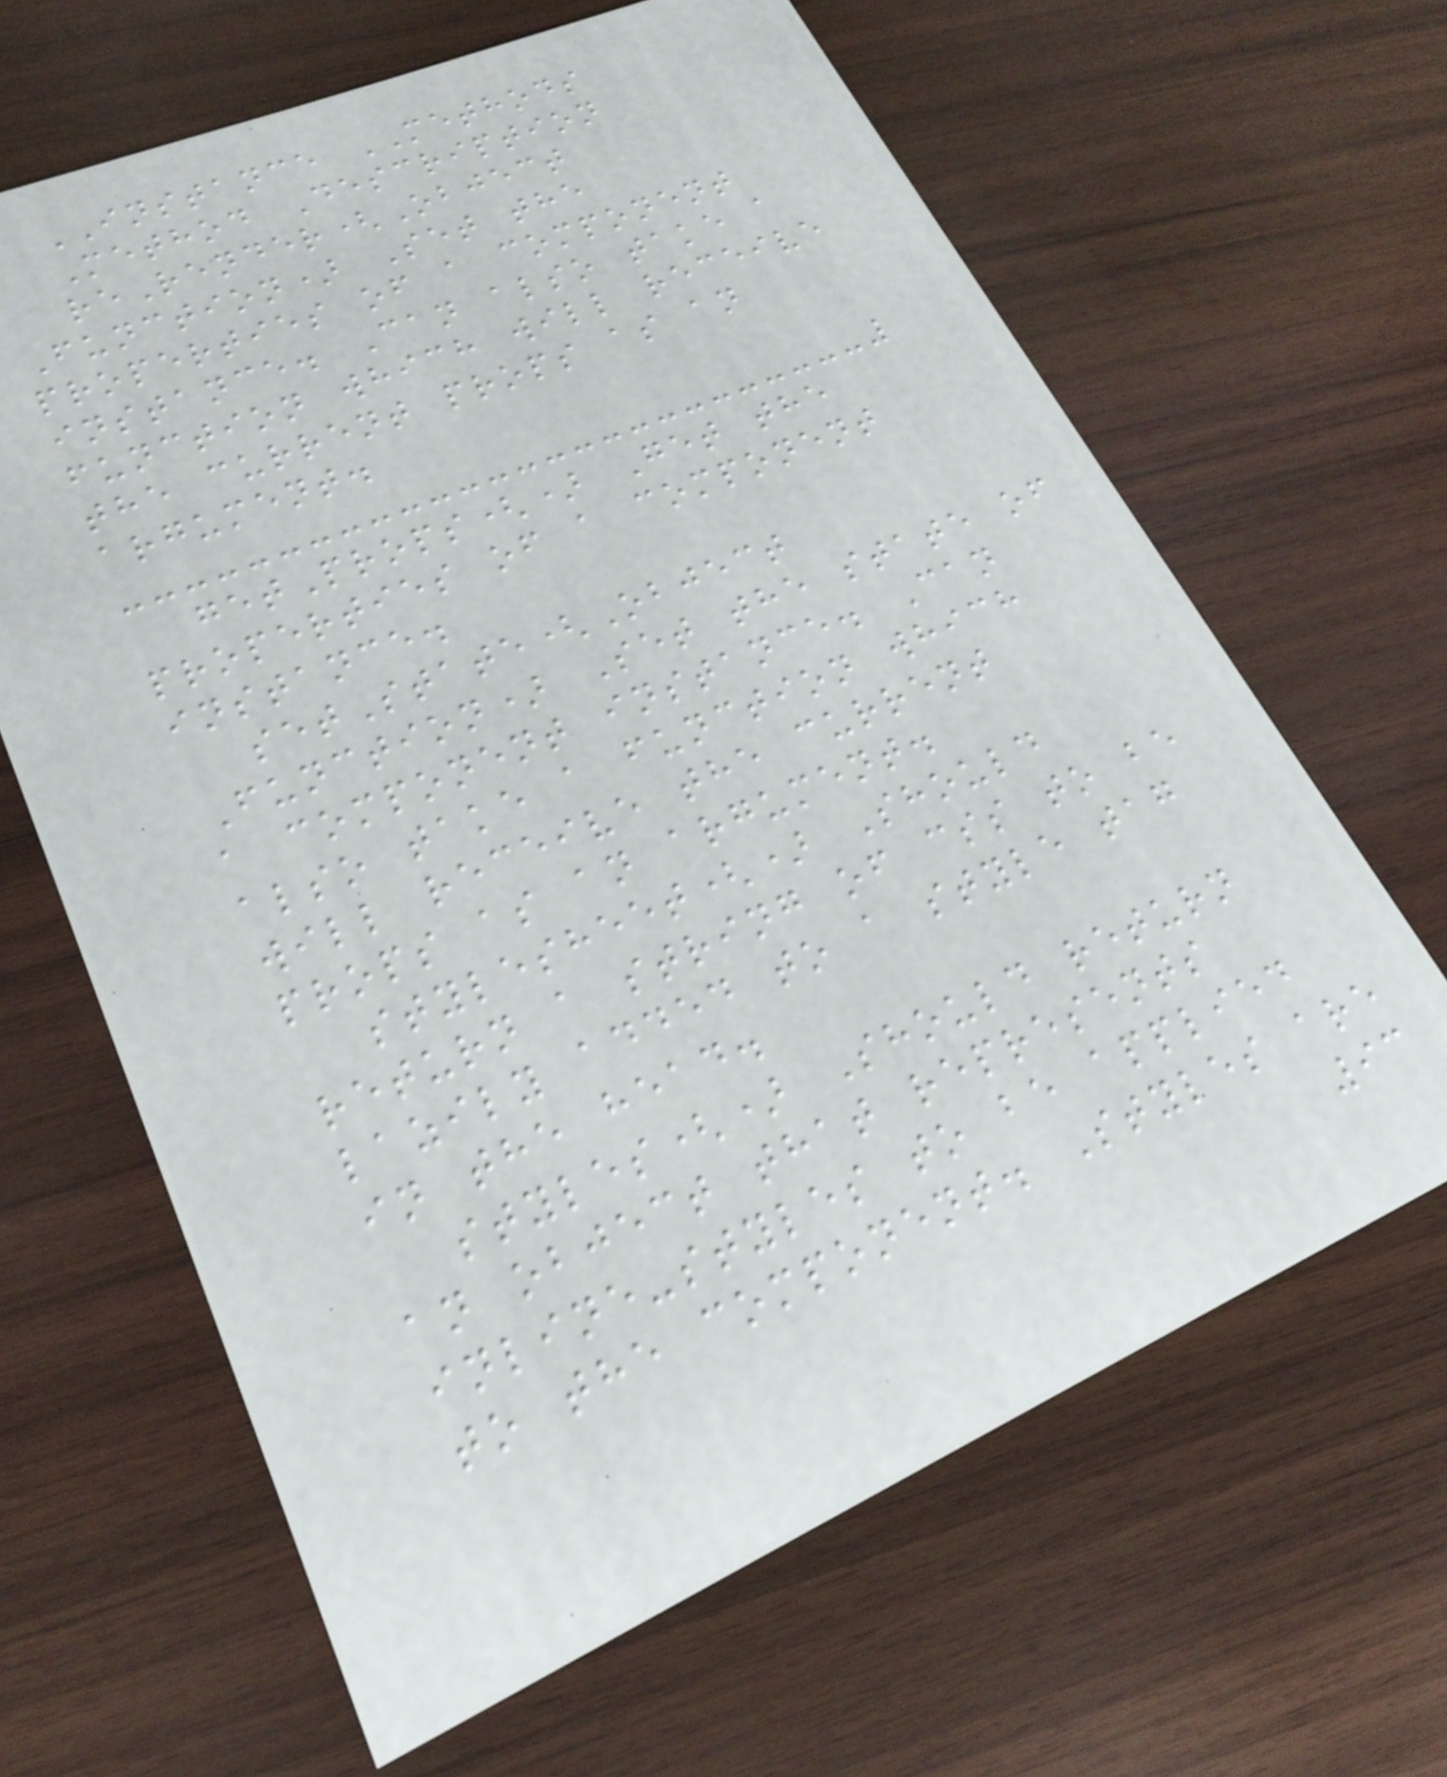INSTANCE METHODS
Method Description
reRender(Object
Function) Set the
properties of a component
instance. Can also take a
function which will receive
the current props as an
argument.
getProps() Get the
properties of a component
instance.
setState(Object
Function) Set the state of
a component instance. Can
also take a function which
will receive the current
props as an argument.
stylesheet() Should
return a string of css to be
lazily added to a style tag
in the head.
styles() Should return
an object that represents
inline-styles to be applied
to the component. Styles are
93
